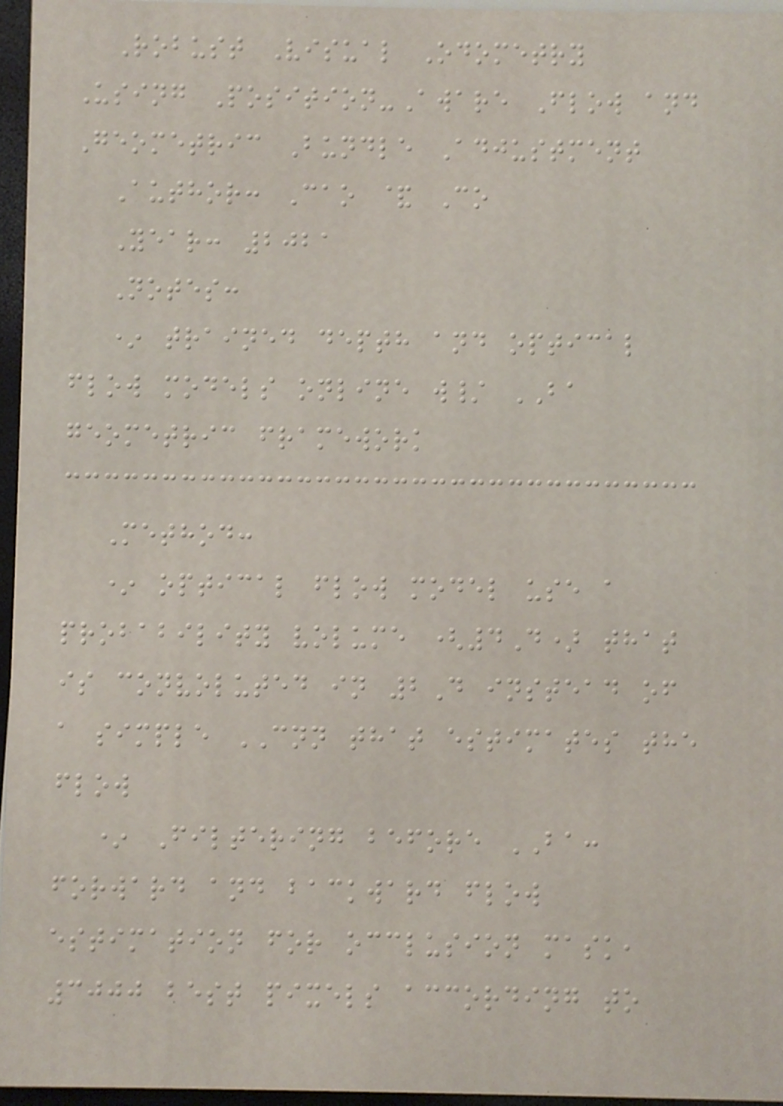Robust Visual Odometry
Using Position-Aware Flow and
Geometric Bundle Adjustment
Author: Cao & Co
Year: 2021
Notes:
* trained depth and optical
flow models online w/ BA
geometric framework
Method:
* optical flow model use a
probability volume (4D) that
is convoluted in 2D instead of
a simple CNN that estimates the
flow
* Filtering before BA:
forward and backward flow
estimation for occlusion mask,
3000 best pixels according to
